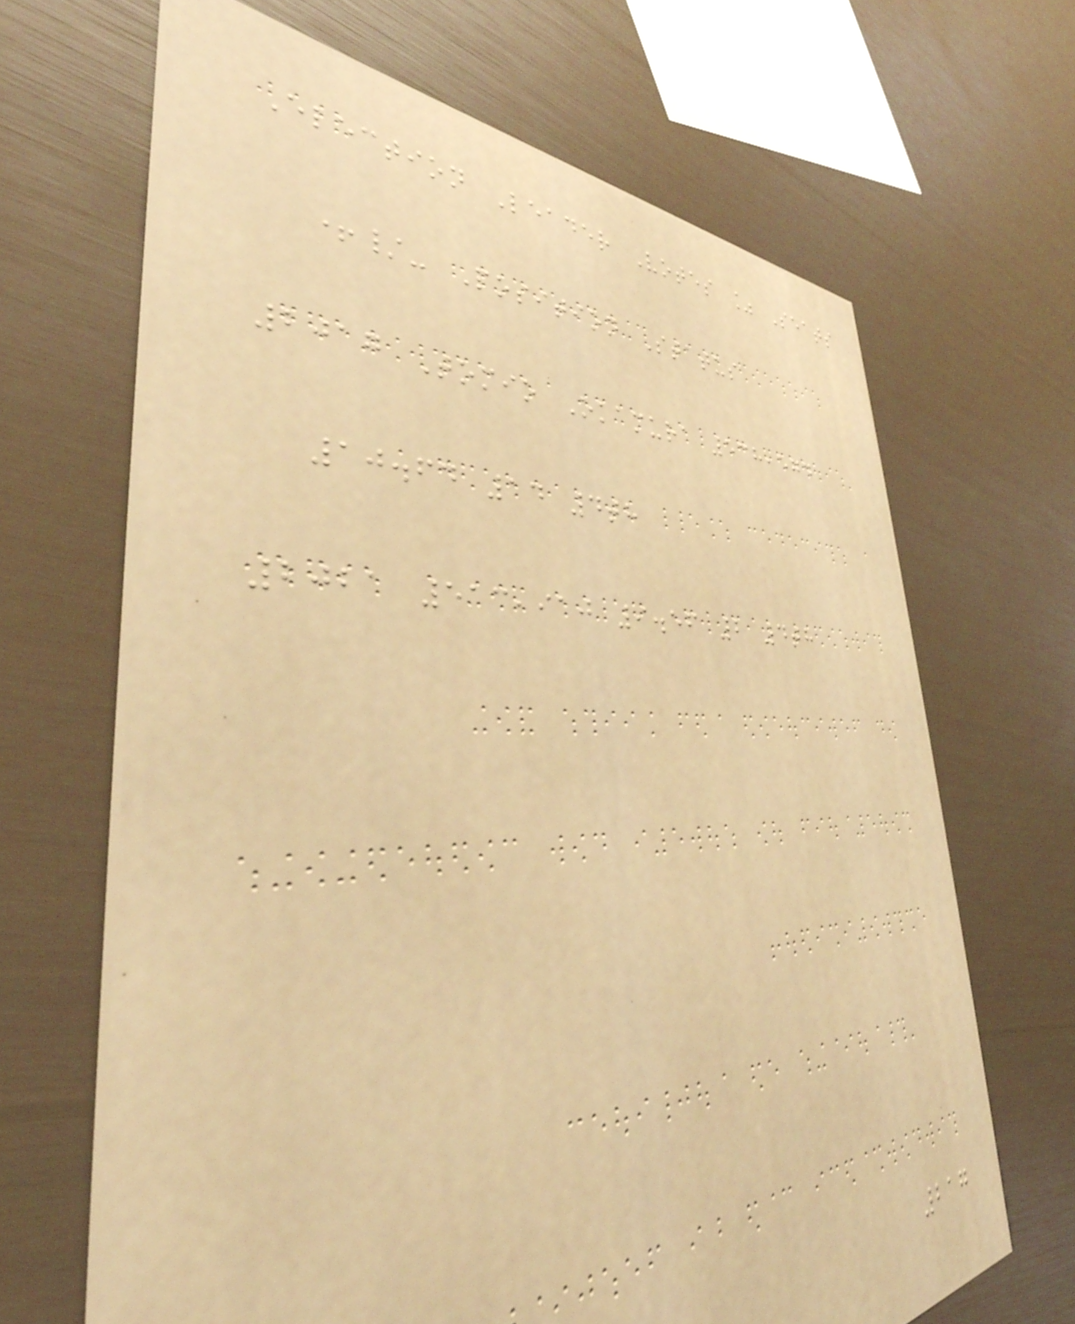Election Leader Votes % Seats
+/- Position Status
2017 Tomio Okamura 538,574
10.64 14 4th
2021 513,910 9.56 2 4th
217
